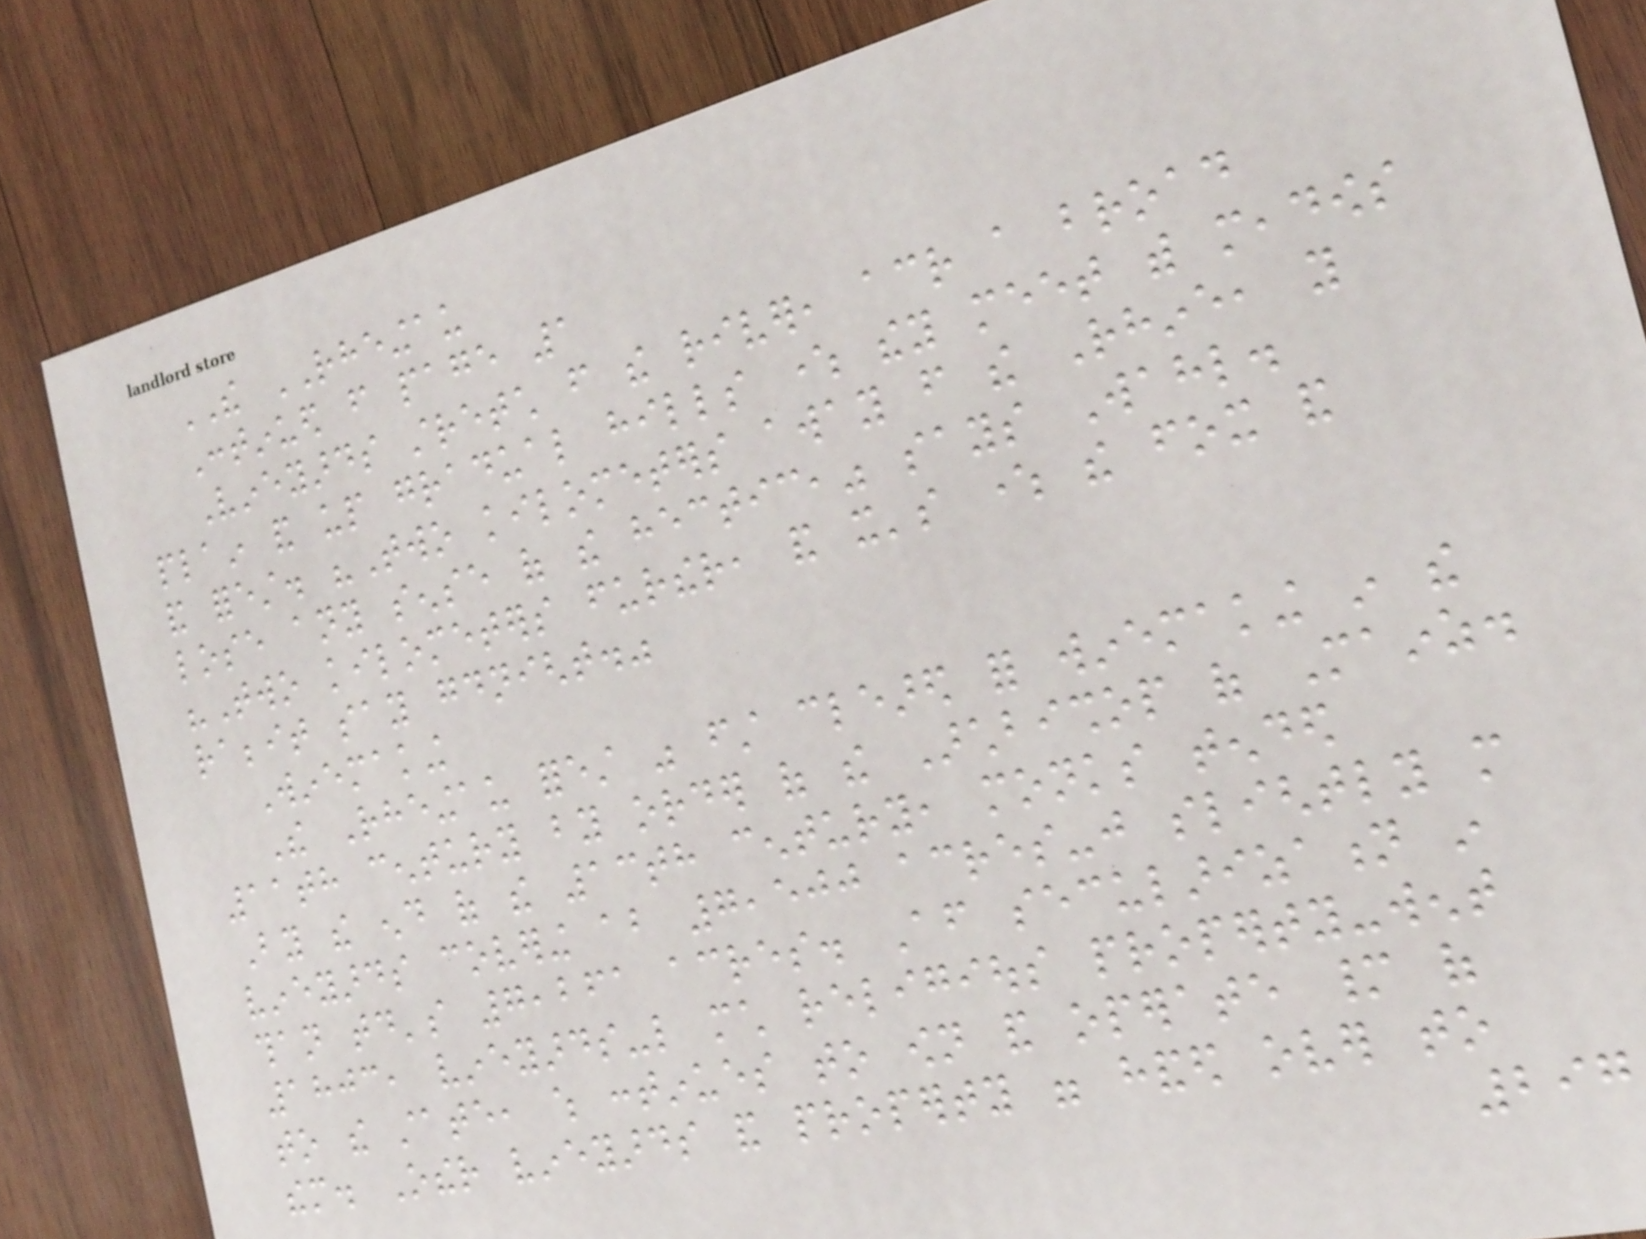THE RHEINGAU
Continued from page 1
Vineyards stretch from the river, across a broad
plain and up gradual hills where they meet with meadows
and forest. "Two kilometers away from the Rhine, you
lose any sense of the hectic," says Wahl.
"Two kilometers further, and it's where the fox and
rabbit say goodnight."
Winemaking
The Rheingau forest was first cleared for winemaking in the
11th century by order of the Archbishop of Mainz.
By the end of the 13th century, monks tended
vineyards covering about 7,500 acres-just slightly more
than today's 7,261 acres. After secularization in
1803, vineyards-like much religious property-went
to the state, which continues to own and operate many of
them. Other vineyards and property were handed over to
297
